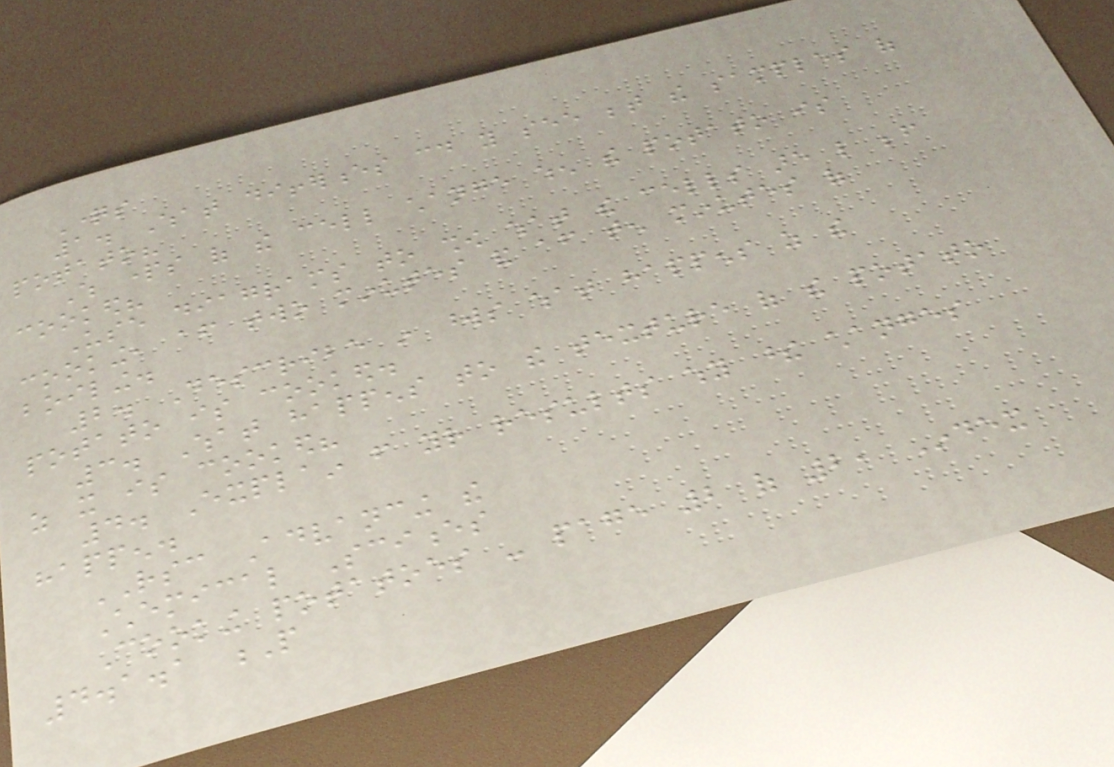Questions
1. What differences could you see between the samples of
potato?
Which parts of the cell change when the potato is
cooked?
Use diagrams to show what the cells are like before
cooking, after two minutes and after ten minutes of
boiling.
2. Describe in words what happens as the
potato is cooked.
3. What happens to the texture of the potato
as it is cooked?
4. Explain from your results why these changes
happen.
RSC Advancing the
Chemical Sciences
Cooking potatoes - page 2 of 2, Index
4.1.1 P
